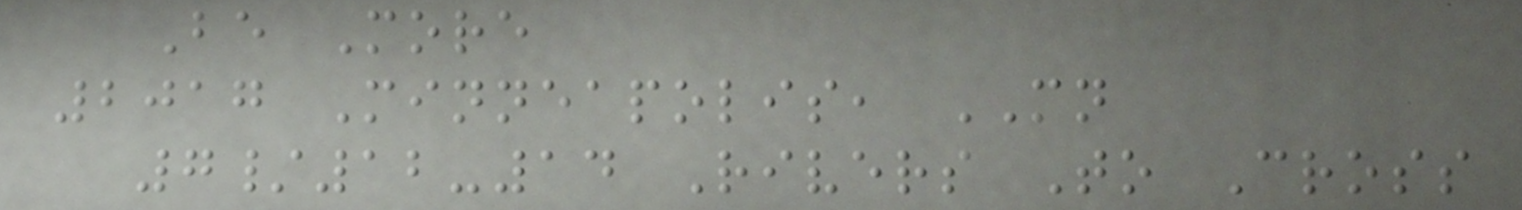Be More
2017 Minneapolis, MN
7/12-14 Rivers To Cross
